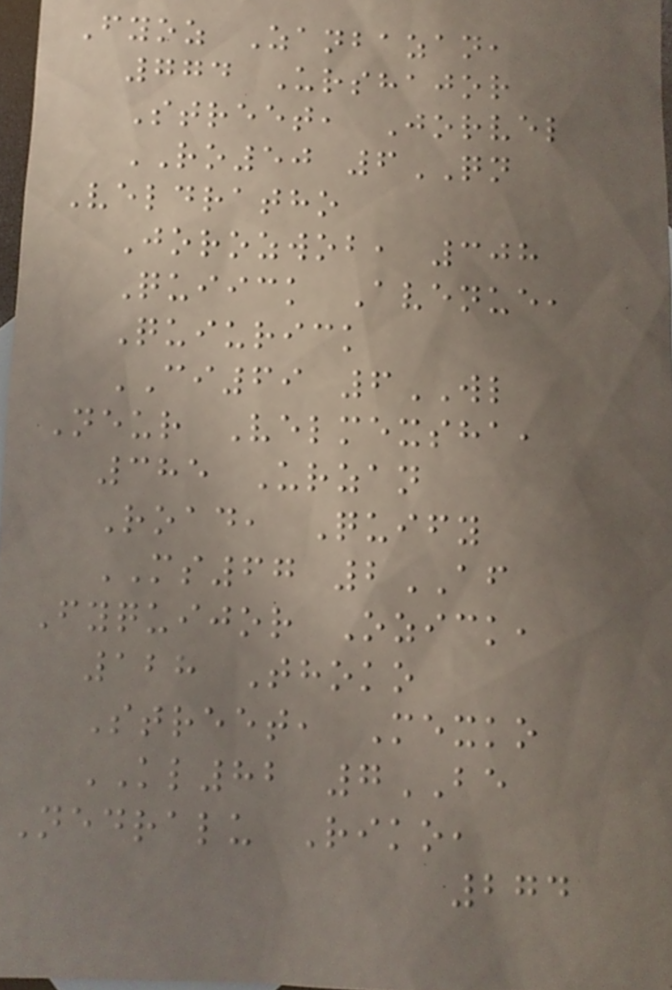Fyoz Zanbazan,
774 Urshajor
Street, Jorvel
RO50 6QN
Veldratho
Jorozwob, 308
Quiick Avenue,
Quiurick
CI69 6WL
Neur Velmexsha,
385 Urzan
Road, Quify
MS67 2AF
Fyquijor Ozick,
128 Thoko
Street, Mexko
KL82 7BE
Nedralu Riko,
274
